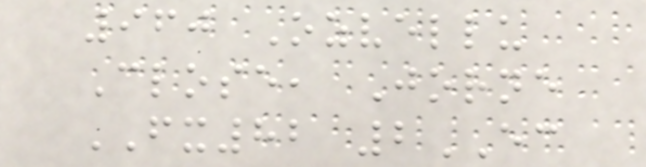960 Ozvellu
Close, Jorne
FX82 2EC
